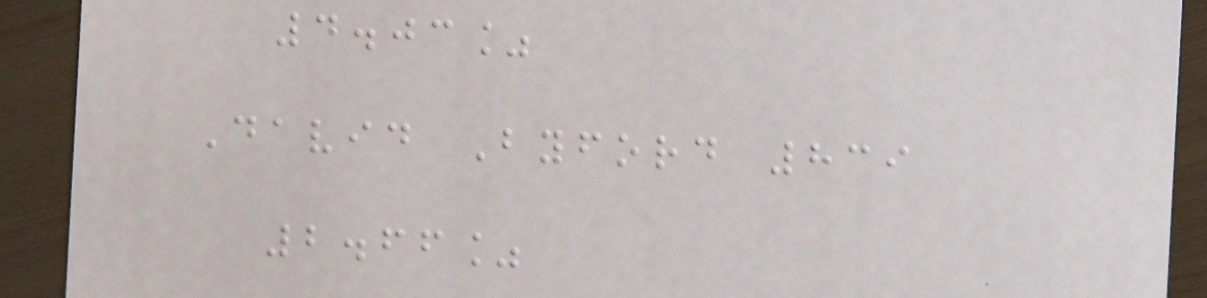4.03%
David Byford 839
2.66%
